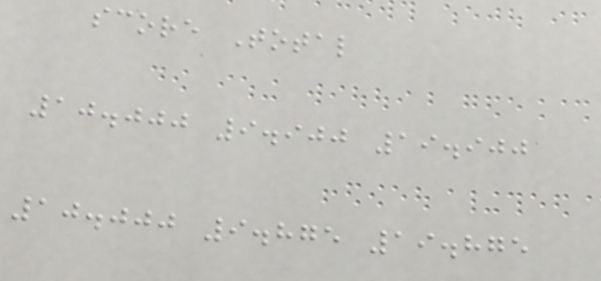score Total
10.000 9.900 19.900
10.000 9.875 19.875
